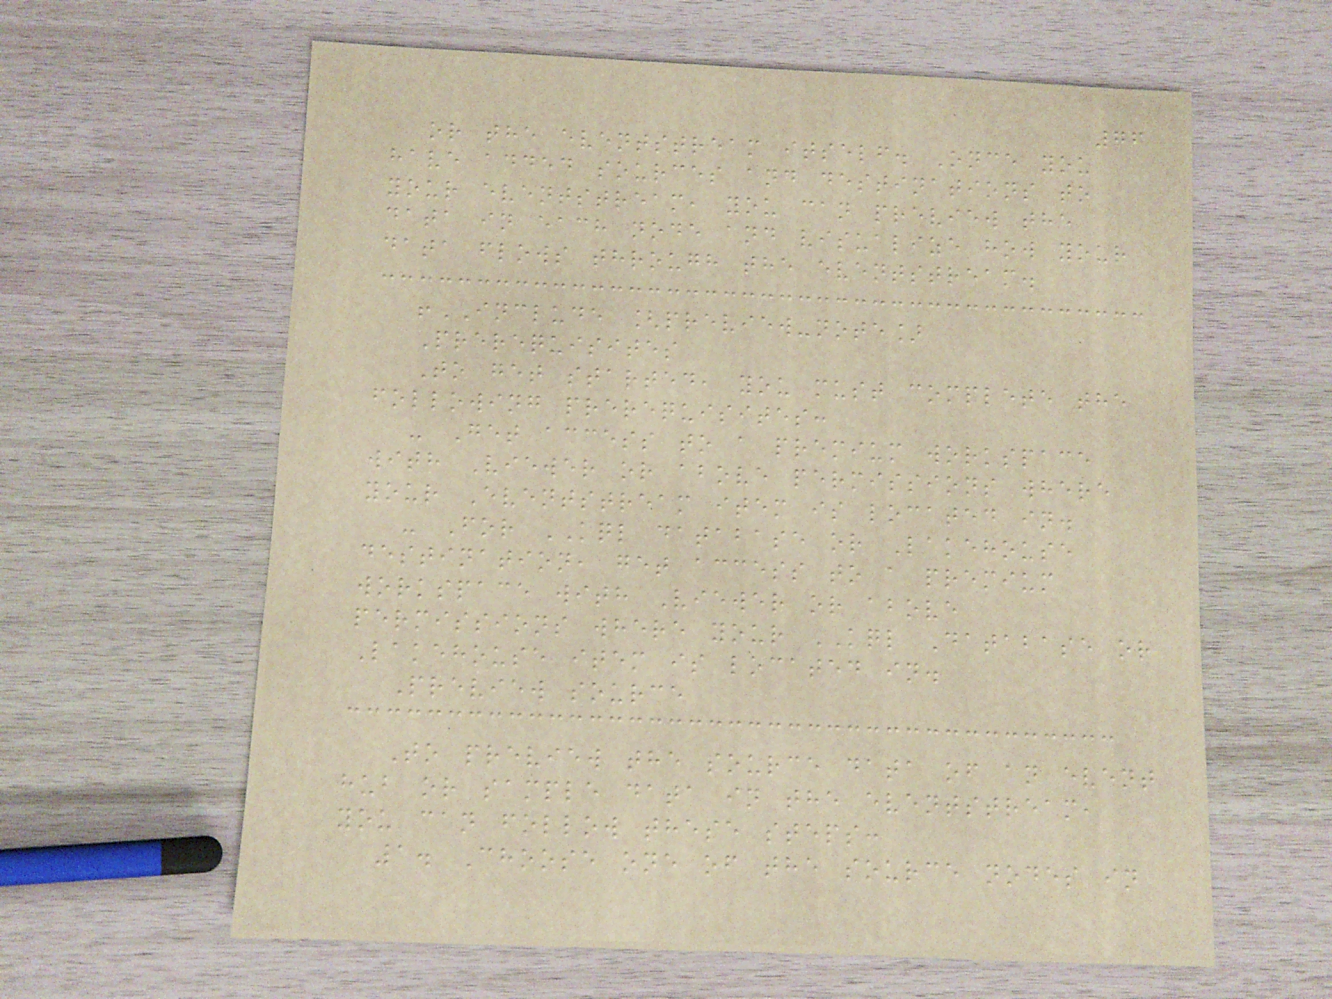76
or the eventstream itself. Once you
have added sources and destinations to
your eventstream, you can preview the
data in each node and visualize how your
data flows through the eventstream.
!INCLUDE [preview-note]
Prerequisites
To get started, you must complete the
following prerequisites:
- Get access to a premium workspace
with Viewer or above permissions where
your Eventstream item is located in.
- For KQL database or Lakehouse
destination, get access to a premium
workspace with Viewer or above
permissions where your KQL Database or
Lakehouse item is located in.
Preview source
To preview the source data of an event
hub or sample data in the eventstream,
you can follow these steps:
1. Choose one of the source nodes in
